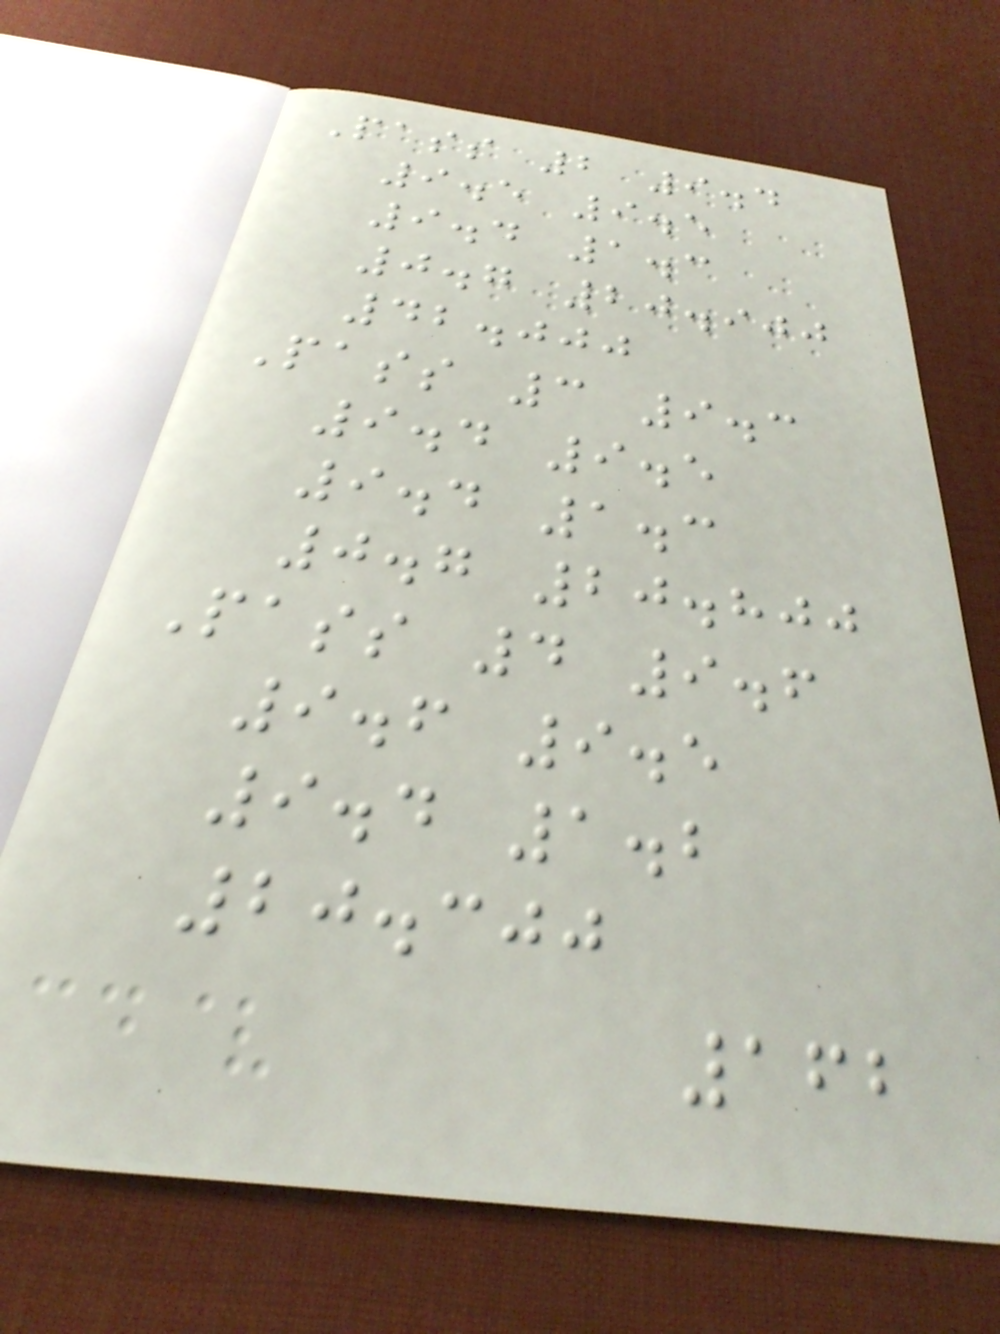Pass 2 9.4
9.5 9.5
9.4 1.3
0.7 20.900
42.000
Pass 3 9.3
9.4 9.5
9.4 1.3
0.7 20.800
Pass 4 9.6
9.6 9.5
9.4 1.2
20.300
162
